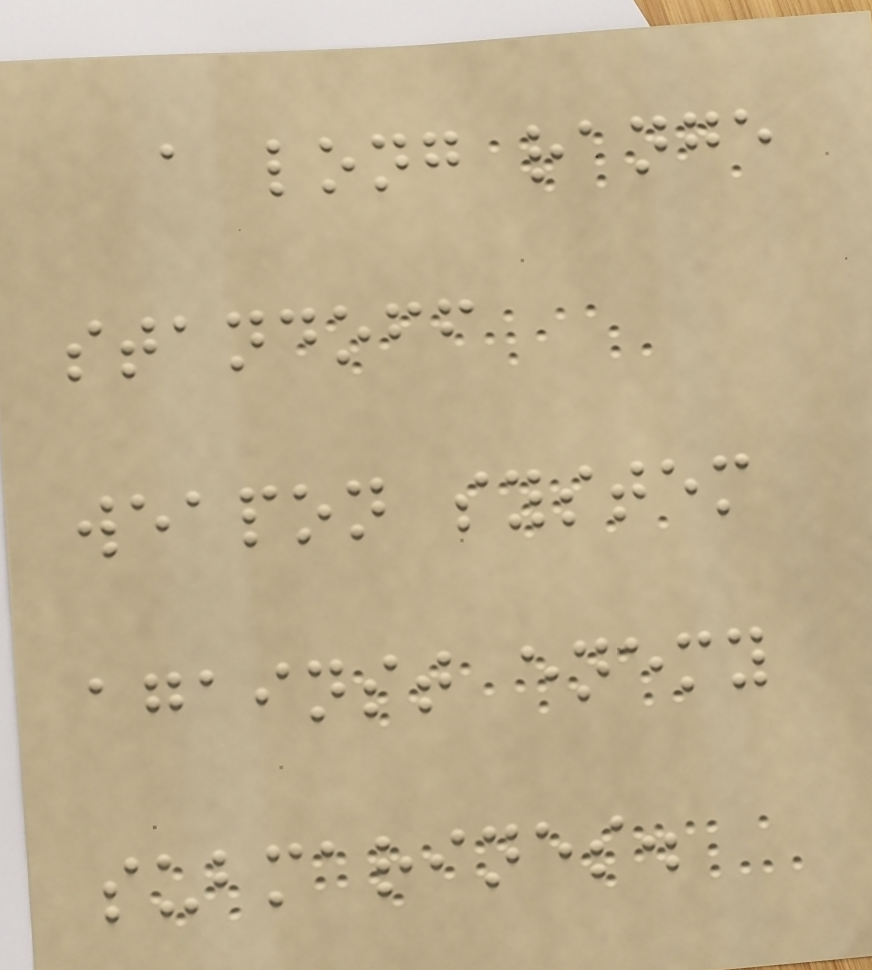a long range
standoff
weapon system
against enemy
submarines.
